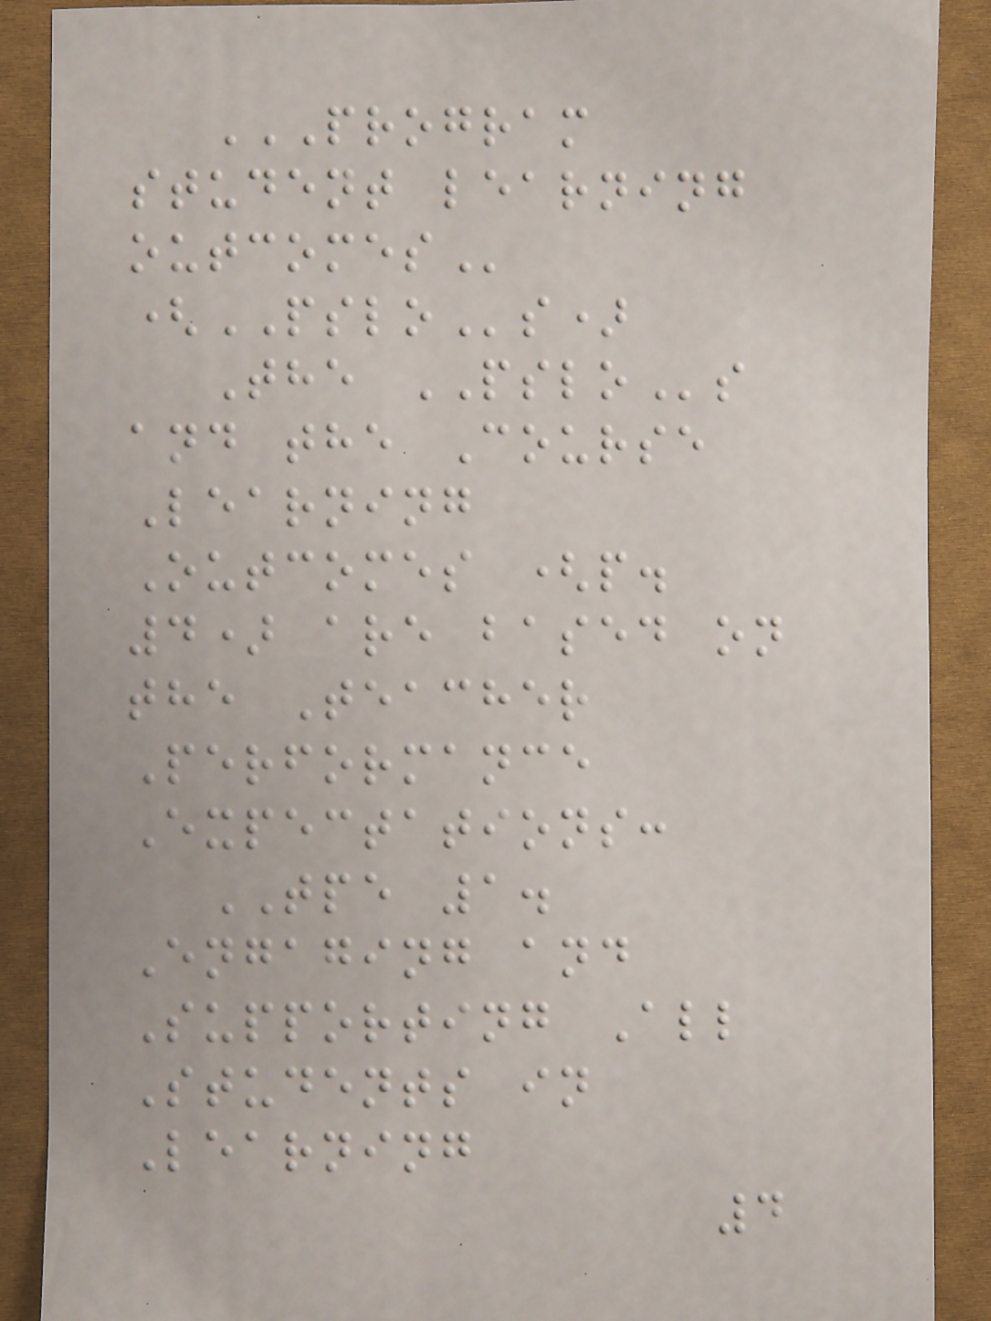PROGRAM
STUDENT LEARNING
OUTCOMES
(PSLOs)
The PSLOs
and the Course
Learning
Outcomes (p.
4) are based on
the Teacher
Performance
Expectations:
TPE 1.
Engaging and
Supporting All
Students in
Learning
4
